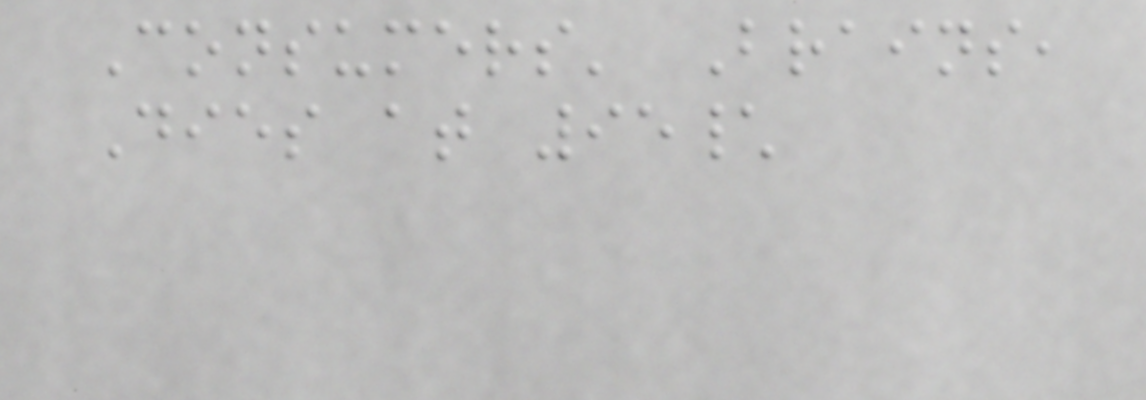Consumers' Brains,
Dies at 95\
